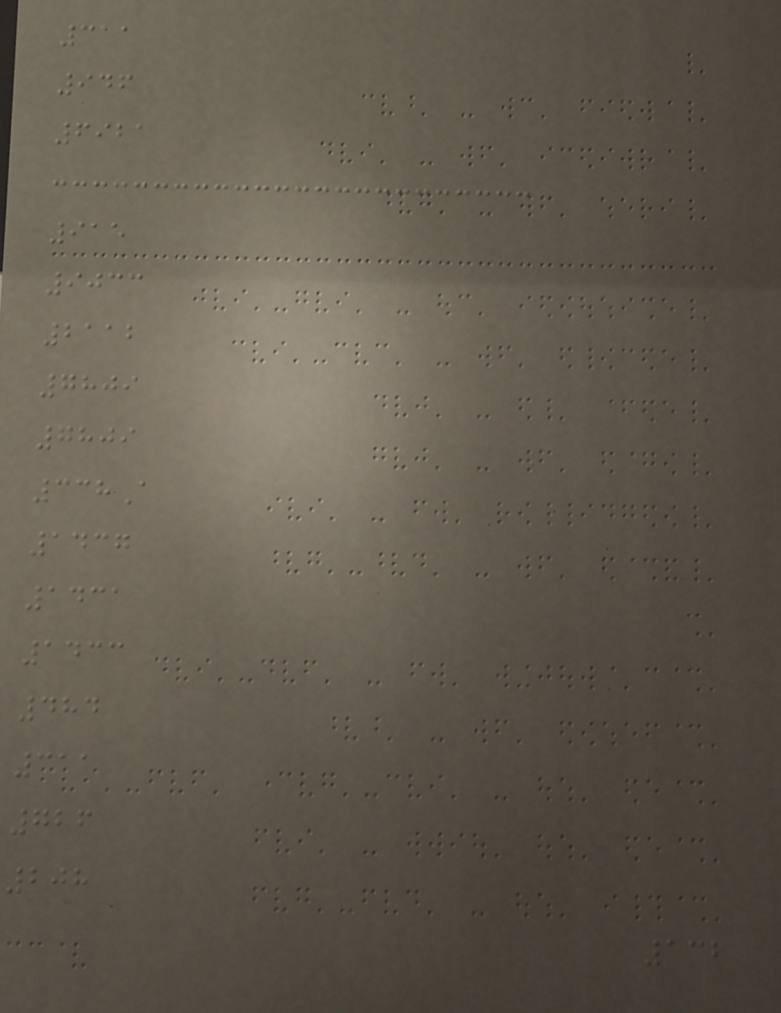311
946
6921
915
9033
2112
7809
7809
338A
1437
1431
1433
484
311
726
208
132
